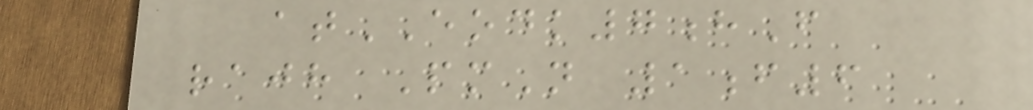atEODK7hF
rajh PmN 1f6
